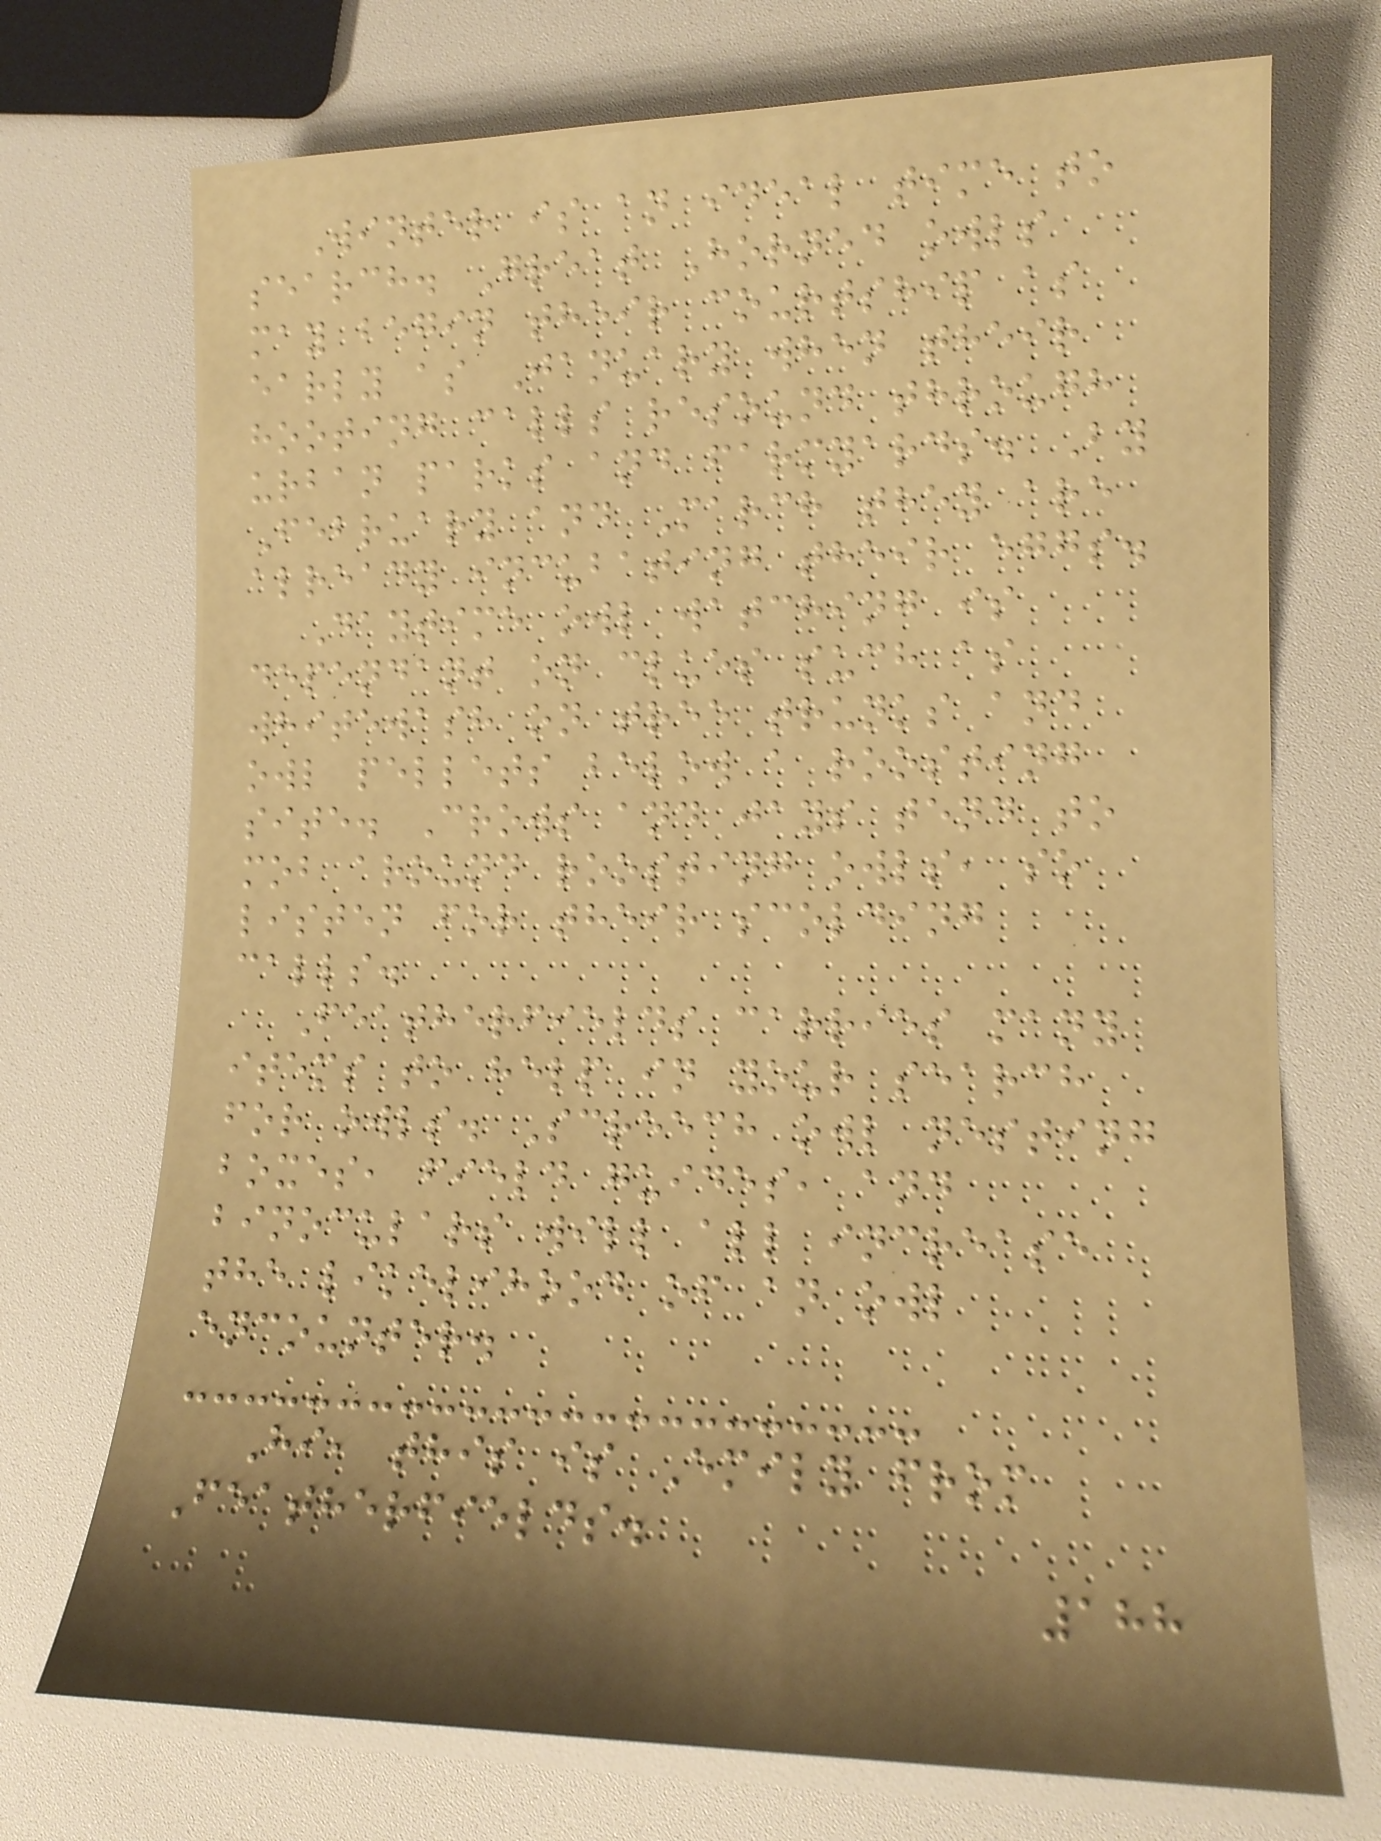Winter is an ideal time to
search. Great Horned owls
may begin their courtship as
early as January when their
hooting calls resound through
urban parks and farmyards. By
February and March they are
already incubating their eggs.
Daytime owl watching is
dependant on clues such as
whitewash on tree trunks and
owl pellets below a roosting
site. Crows and jays tend to
mob around roosting owls, so
listen for their scolding
calls.
Featherfields carries many
items to help in your search
for owls. Screech owl nesting
boxes, field guides, and
binoculars will all increase
the likelihood of an owl
encounter.
Hi, this is Emily from
Featherfields.
188
